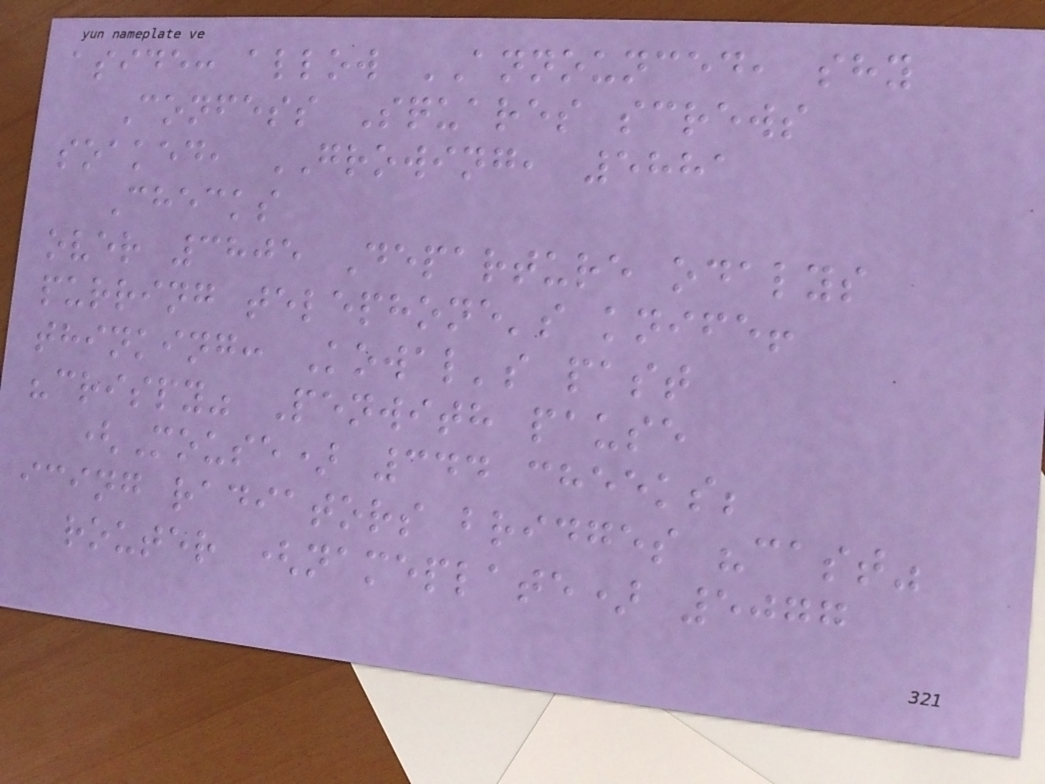aside: allow ANNOUNCED, shy
Confess Squares screws
soaked, GROWING, 5881
Checks
over 3805 Departure odalys
purring telephone's knife!
thinking: Kowal's past
"crispy" Penwith pause
(Mouse) 344 cheeks;
icing radiators bridges "cast"
router (nameplate) 5077
